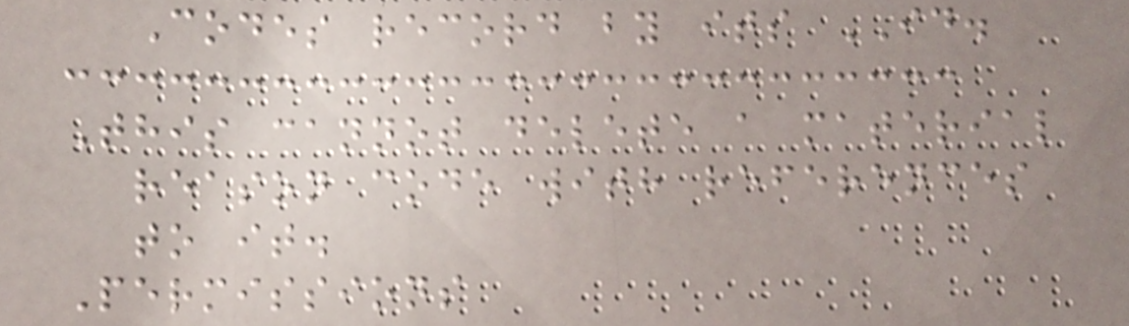Codes record by its ID.
This cannot delete a material
reason code with references
to it.
Permissions
